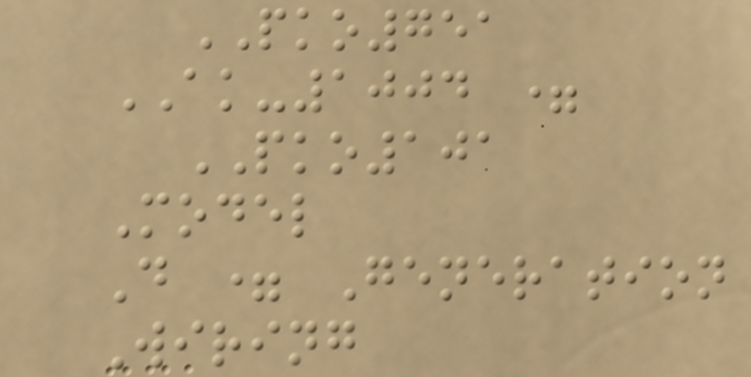PKO751
AK-1004 =
PKO101
Model
D = Generation
Wiring
